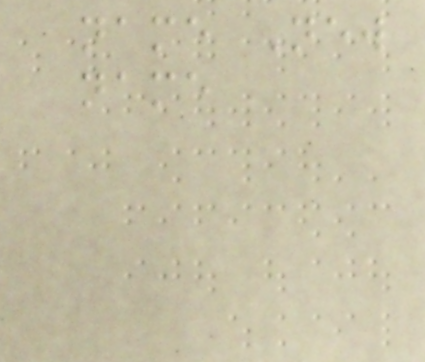name New
name
